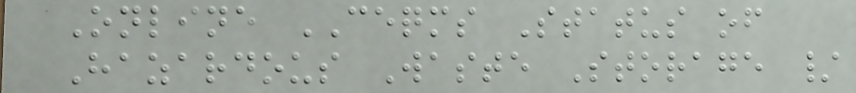Online CEQMS Status of
Hazardous Waste Storage /
